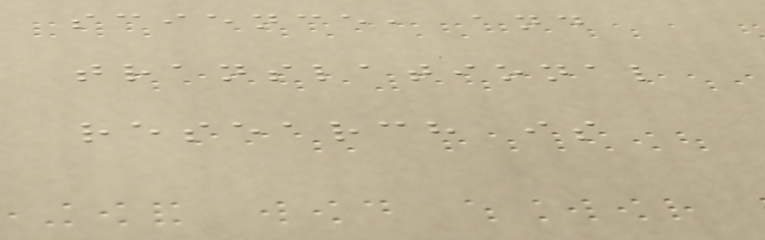science, and
translational
research is
